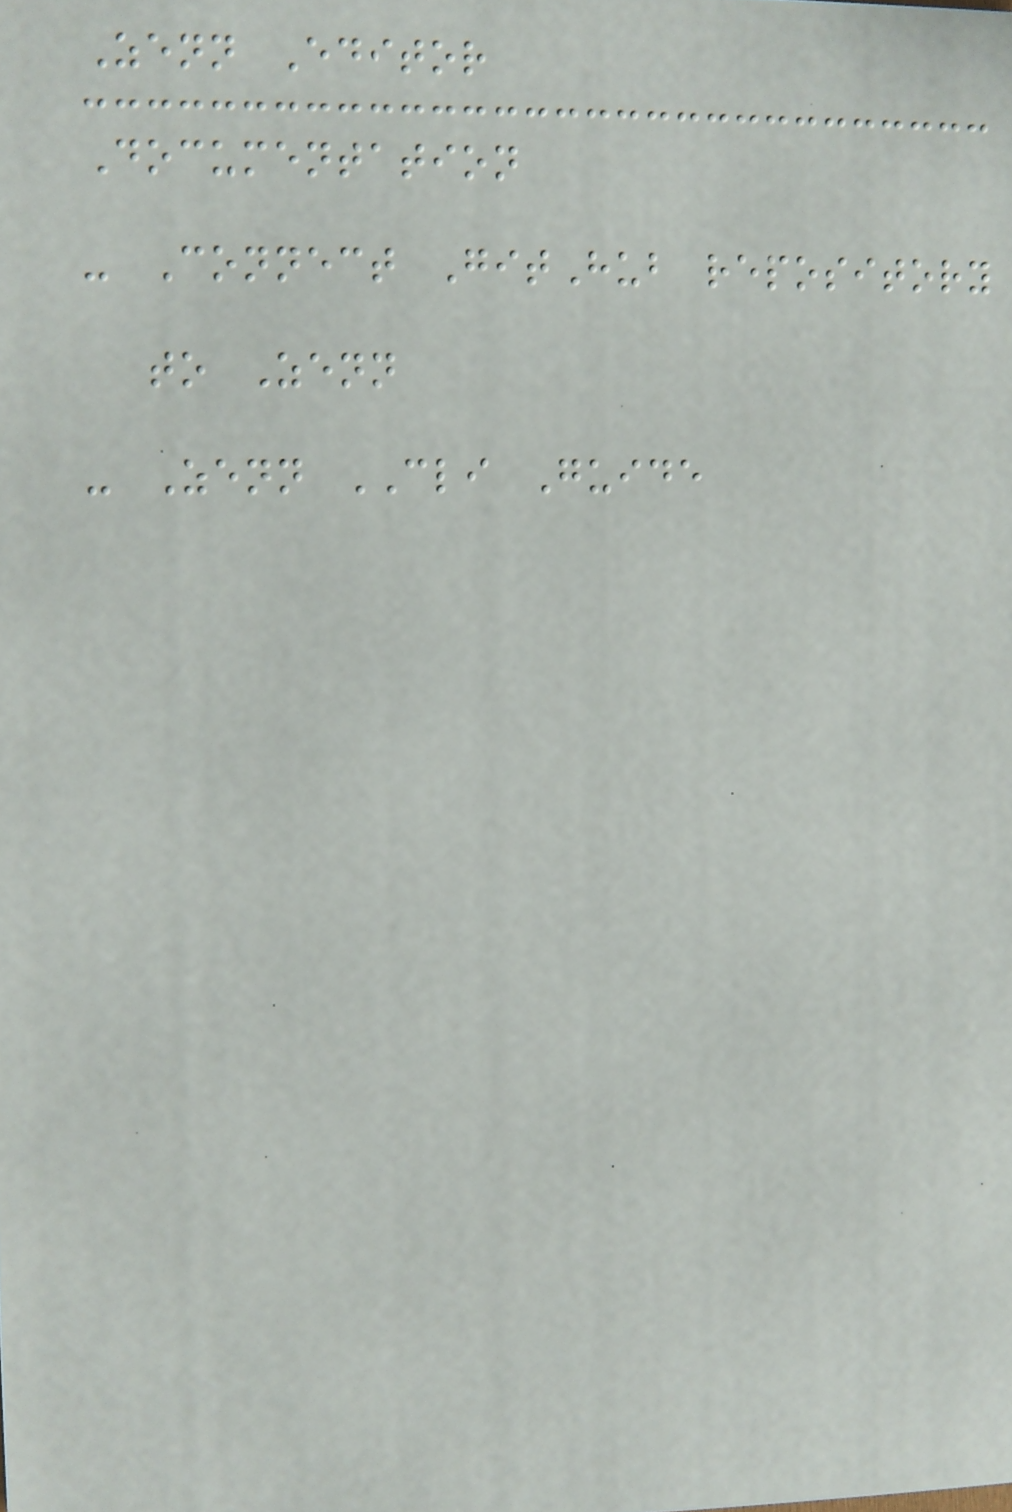Zenn Editor
Documentation
- Connect GitHub repository
to Zenn
- Zenn CLI Guide
